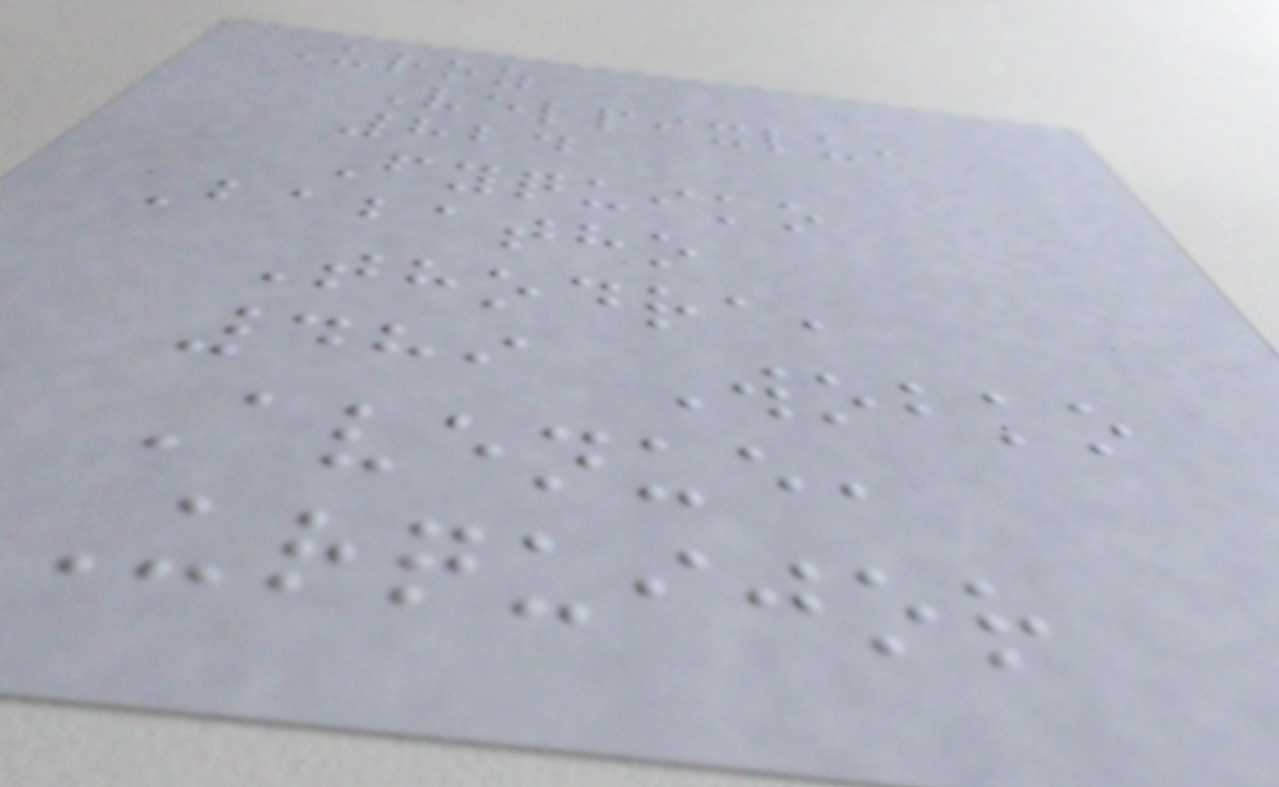Uroz
Velpixlu,
824
Fyquiko
Babatho
Thodra,
489 Wobko
Avenue,
Urquijor
